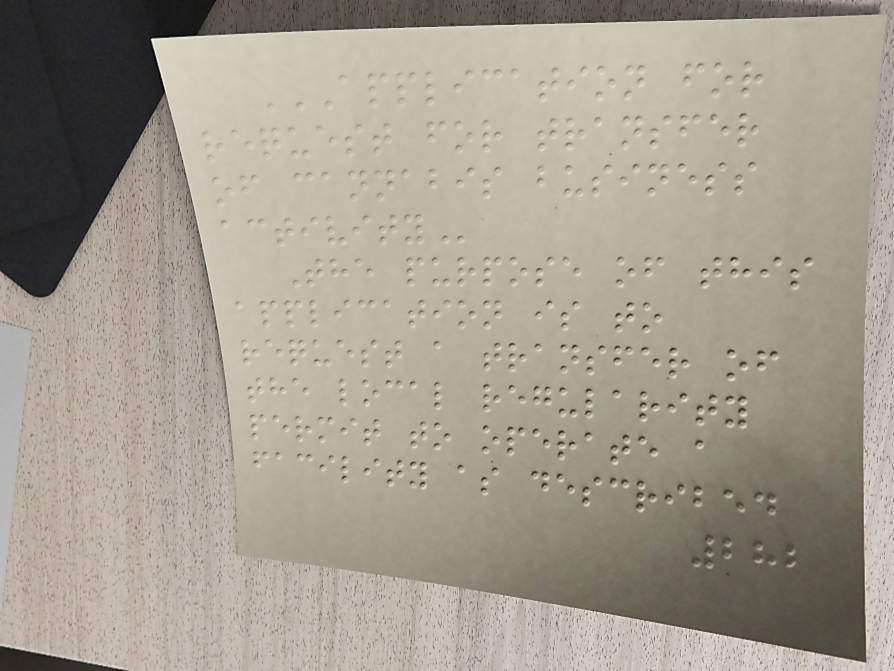APPLICATION FOR
REQUEST FOR TRANSFER
OF CANNABIS BUSINESS
ACTIVITY
The purpose of this
application is to
request a transfer of
the local regularity
permit to operate a
facility as described
282
